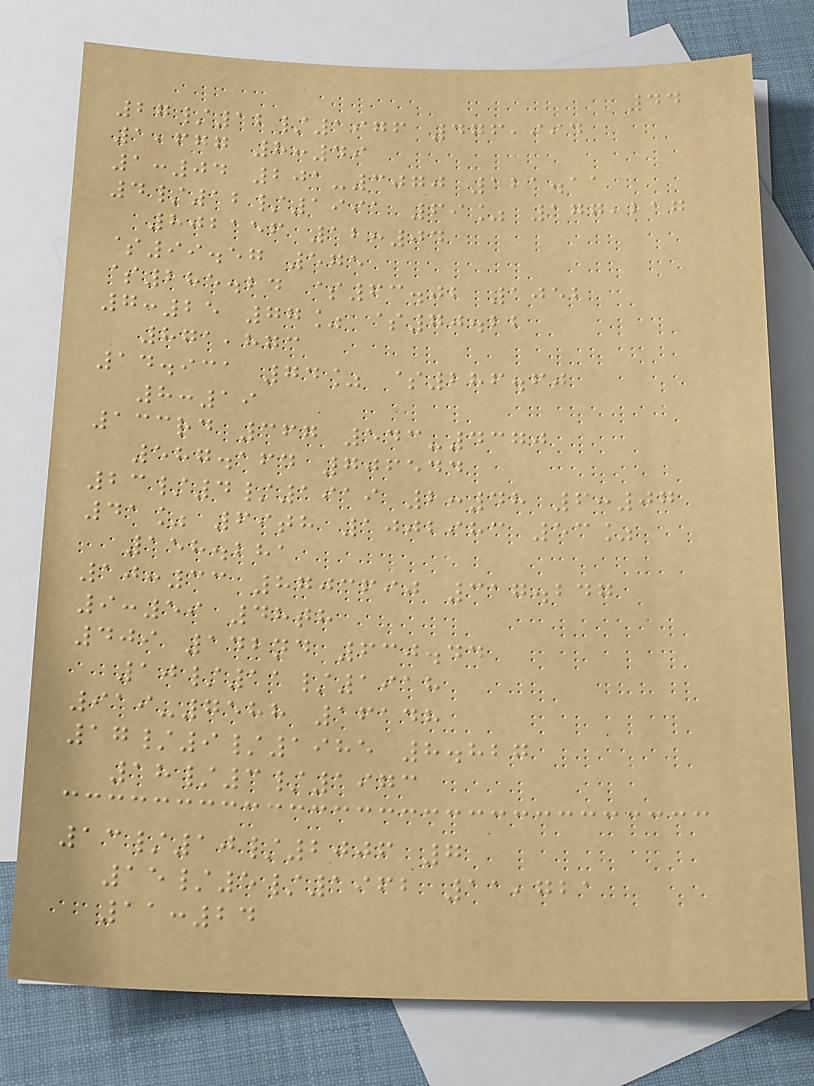44
27/12/1976 476,994
1,677 8:49
1:04 201-3070 121.11
4/12/1991 69% 177,217
802156 12:04
$99.57 575
$285.24 $63.02 1052
7:25 77% $70.22
871,873
14.931 74% $286.60
8:19
133rd 367 543-4370
587.164 706544
23/4/1919 2:48 6:07
41% 69th 1002983 53%
158.281
10:33 8703690 317.247
9:59 48th
409 142nd 630.44
10/11/1918
919-7588 16148
17/9/1985 8.827
18/3/1973
13/10/2006 7
15/5/1962 11,721
11:24
